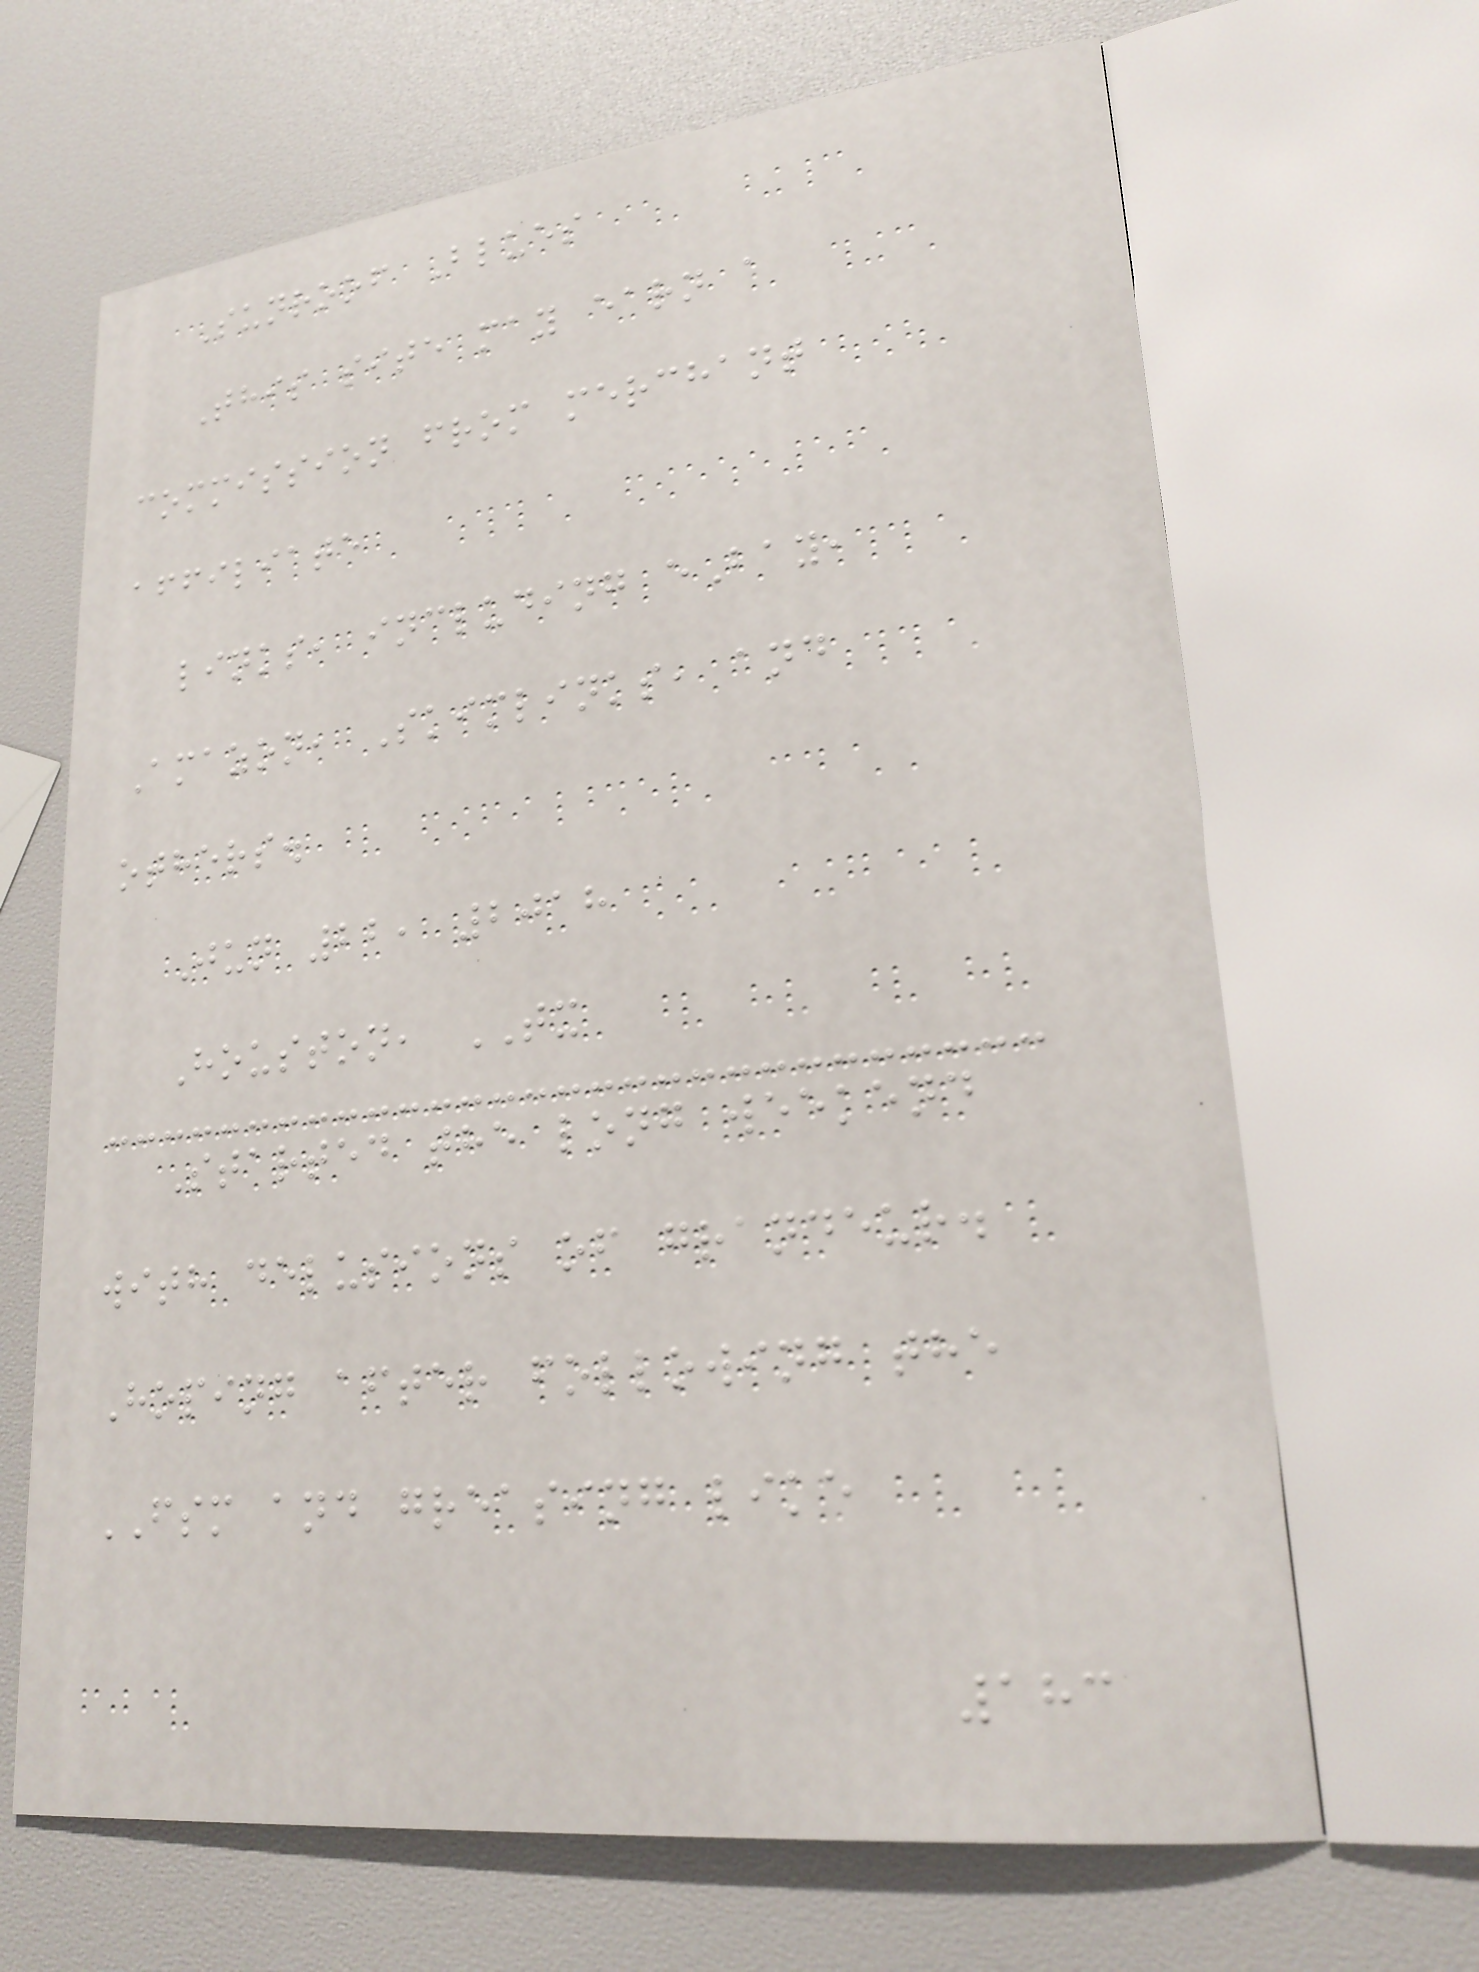Sunroof Blues
This site may earn a
commission from merchant
affiliate
links, including eBay,
Amazon, Skimlinks, and
others.
Jun 22, 2018
Houston, TX
Started the long weekend
with delusions of grandeur.
Hoping after following the
FSM and greasing like
183
